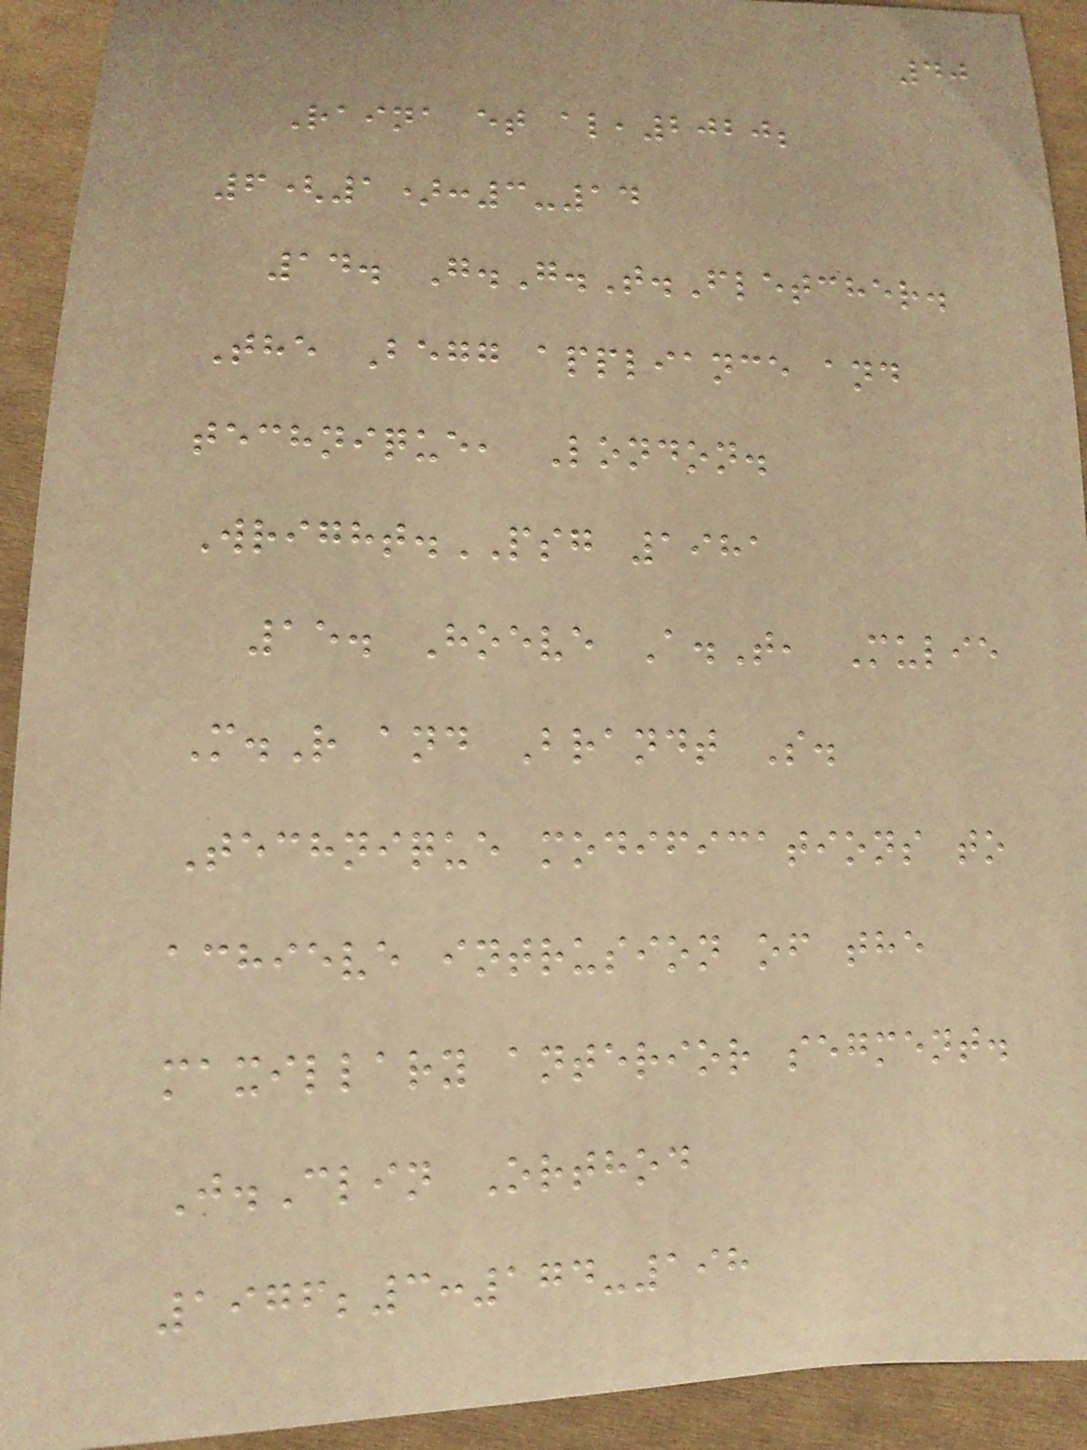40
Raina et al,2020;
6(1):3-14
14. G.G.T.Fletcher.
The Begg appliance and
technique, London.
Wright.PSG 1981
15. Hoeve A.T, Mulie
M.R and Brandt S.
Technique modifications to
achieve intrusion of the
maxillary anterior segment.
J.Clin Orthod
1976;3:174-198
